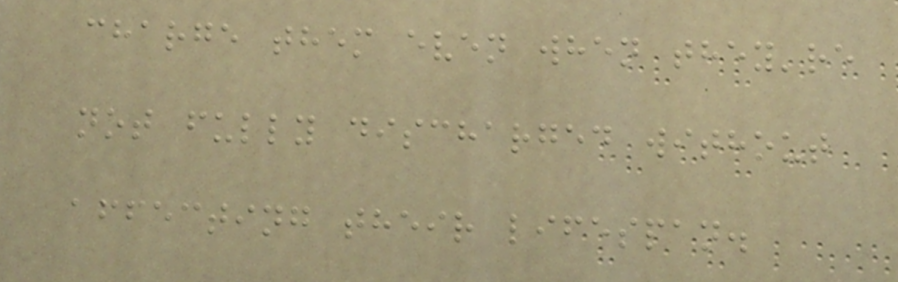charge them even when they're
not fully discharged without
affecting their lifespan.
